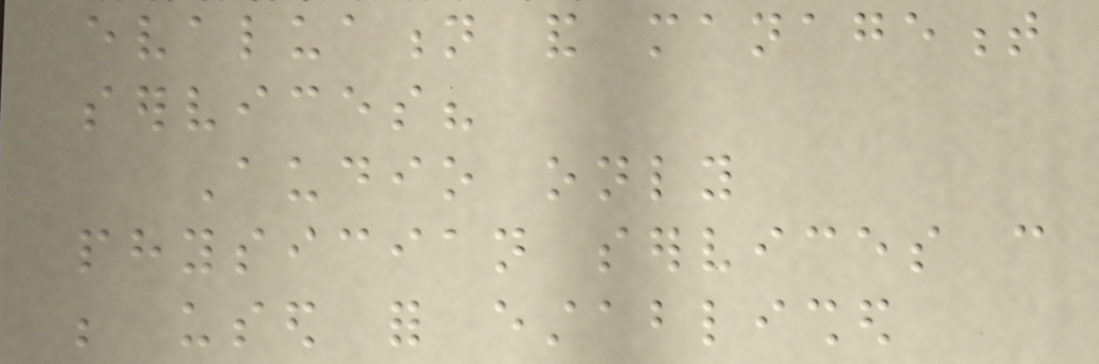evaluation and management
services?
Audio only
physician services can
be used for established
